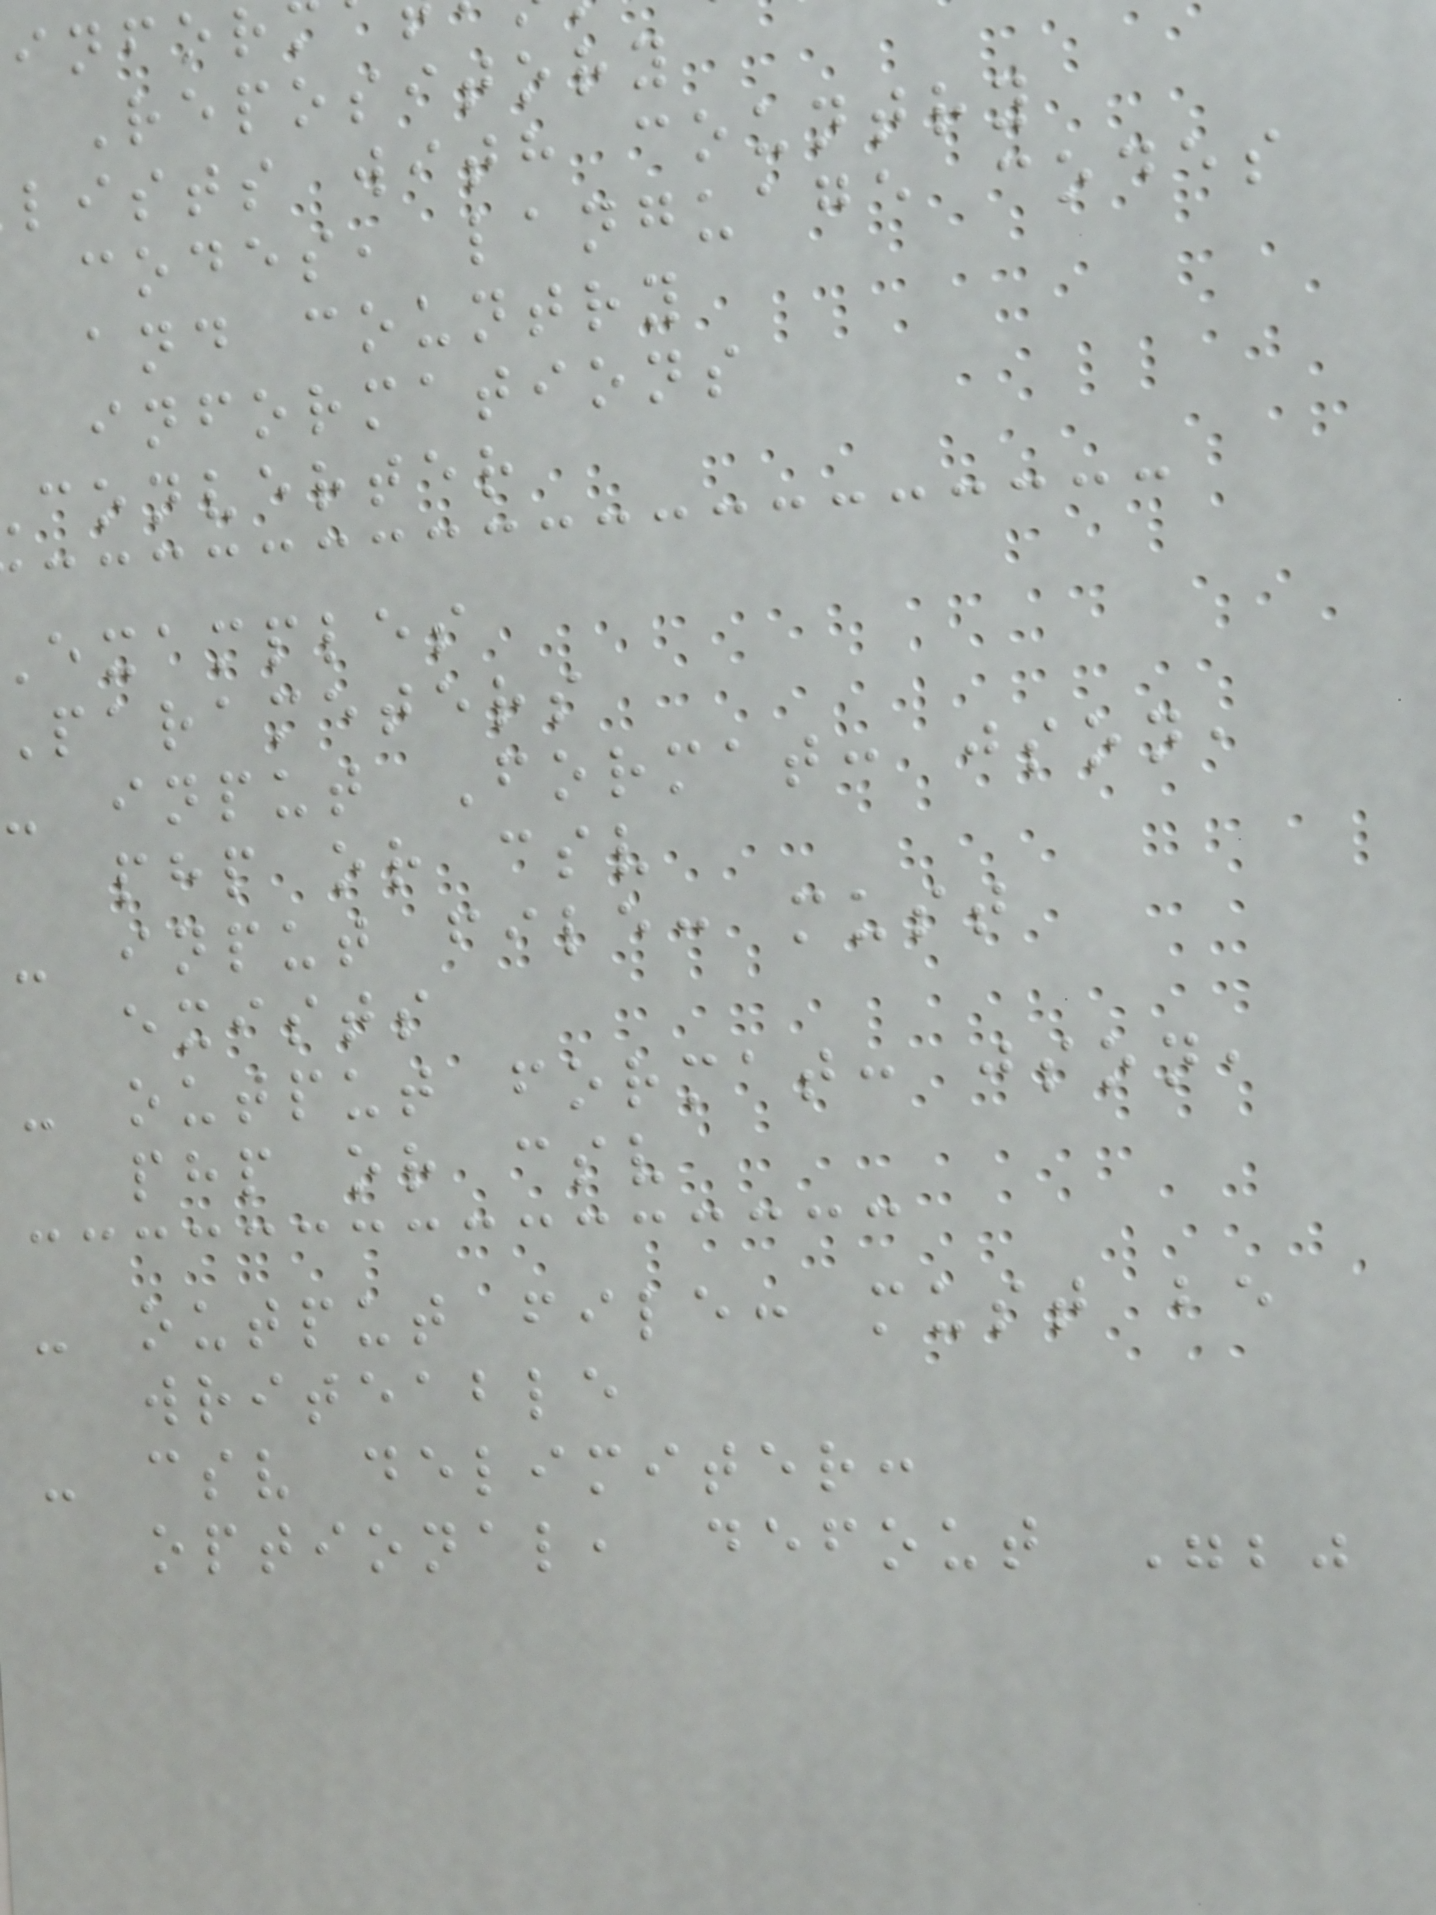Repository
lists with country
codes, language codes
and country
informations
converter
examples
parameters
- input Format: json,
php or csv
- input file: must
exists
- output format: json,
php or csv
- output file: must be
writeable
- csv delimiter:
optional, defout ";"
